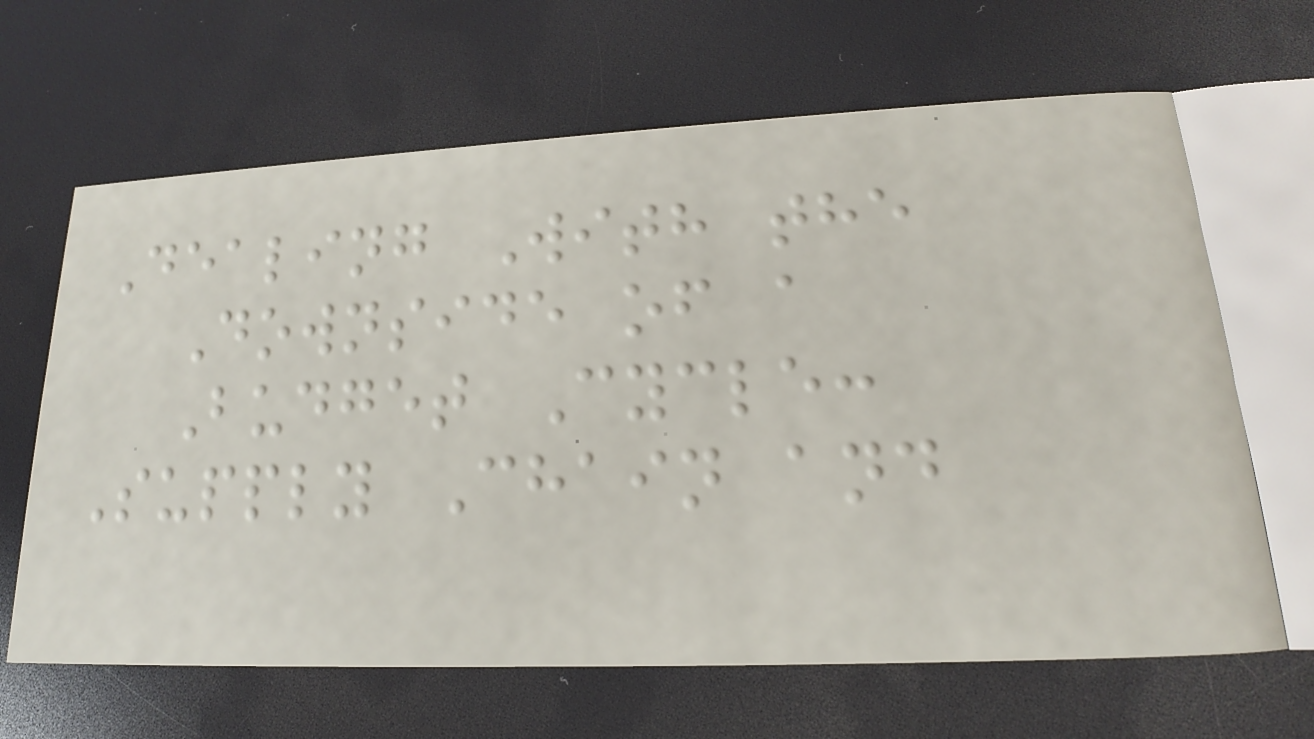Dealing With the
Downside of a
Budget Cycle:
Supply Chain and
